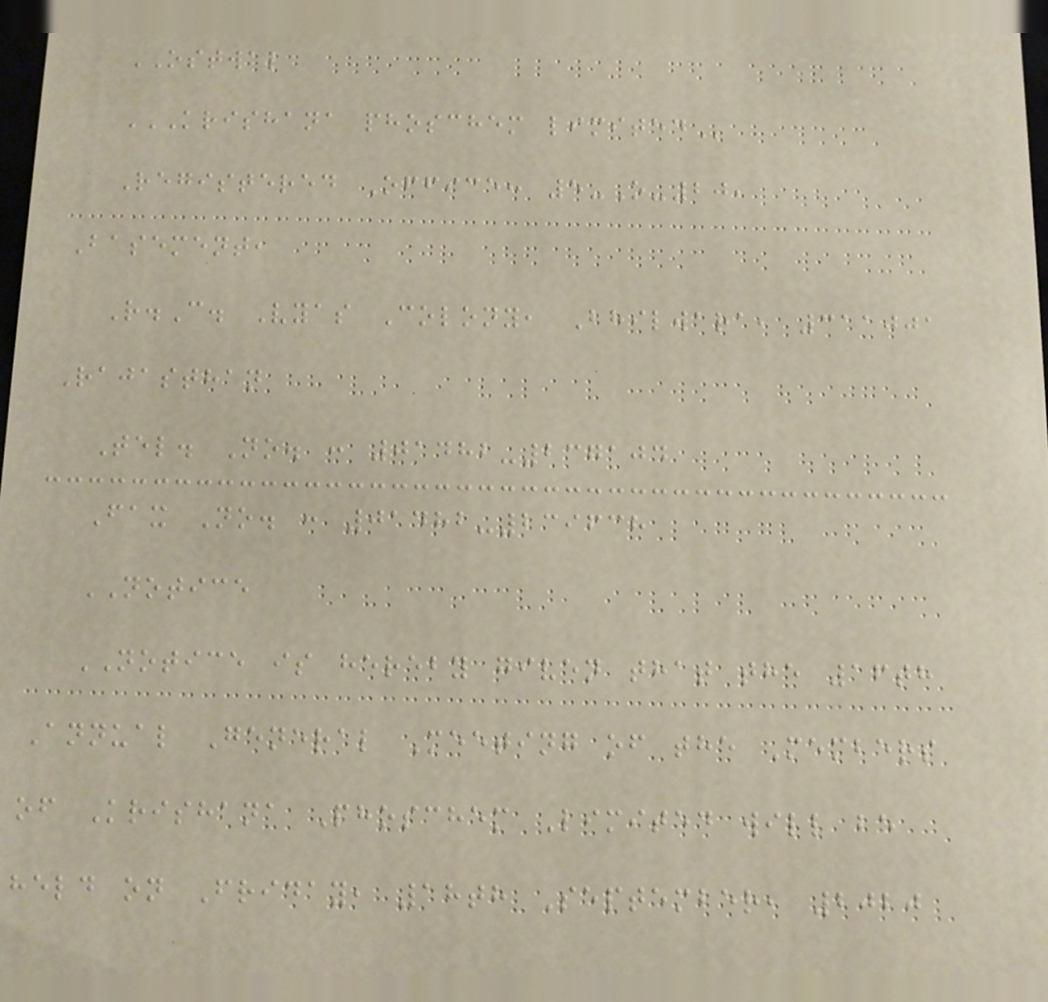OSTWAL
KRISHANA PHOSCHEM LIMITED
Registered Office: 5-O-20,
Basement,
R.C. Vyas Colony, Bhilwara, 311001
Rajasthan
Tel. No. : 01482-237104
Fax No. : 01482-239638
NOTICE
NOTICE is hereby given that the 16th
Annual General Meeting of the Members
of Krishana Phoschem Limited will be
held on Friday, 18th September, 2020
